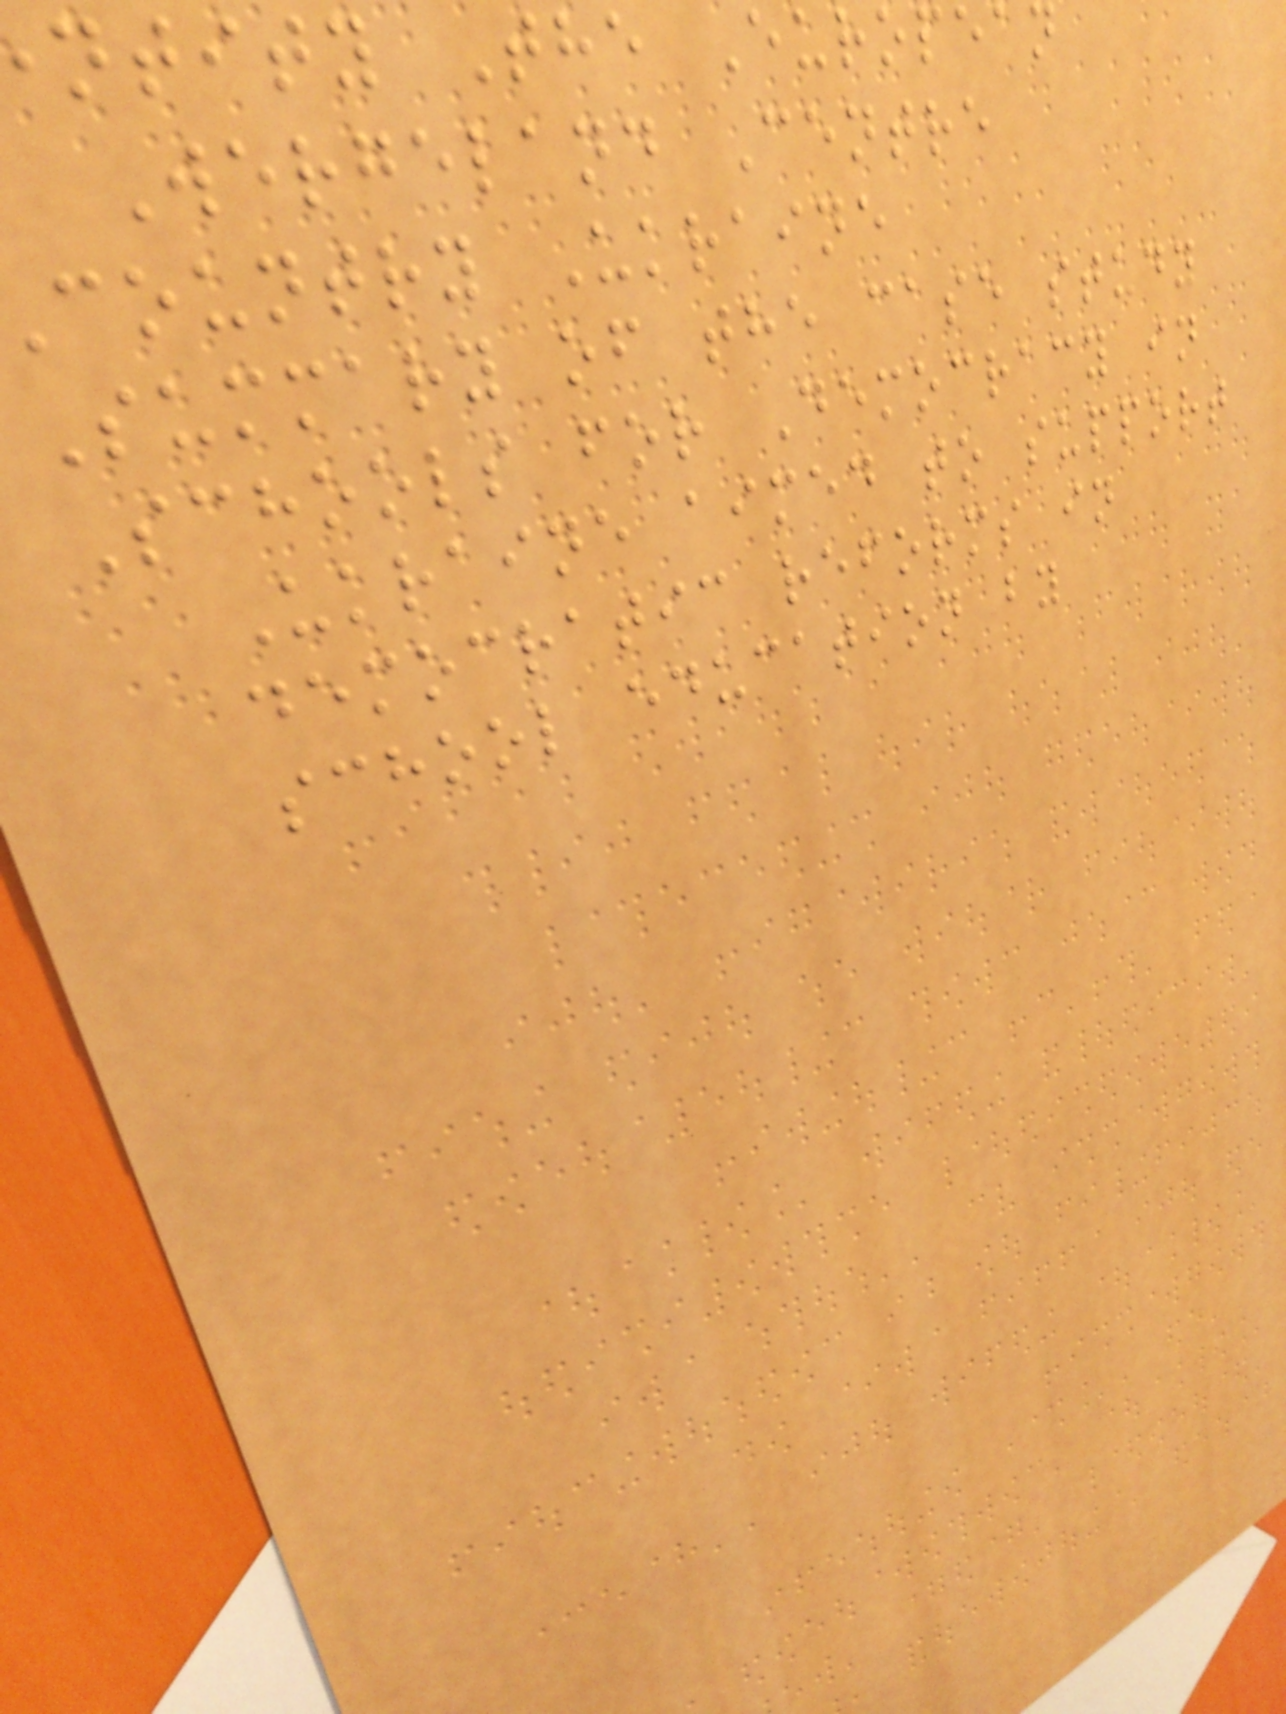ntity The European
Wergeland Centre
country Ukraine
Summary of the case study
Schools for Democracy in
Ukraine aimed to support
democratic reforms in
school education by
